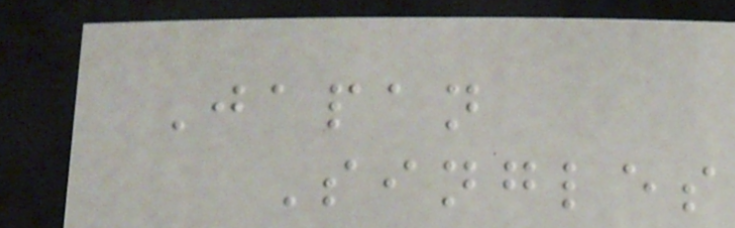Japan
Singles
